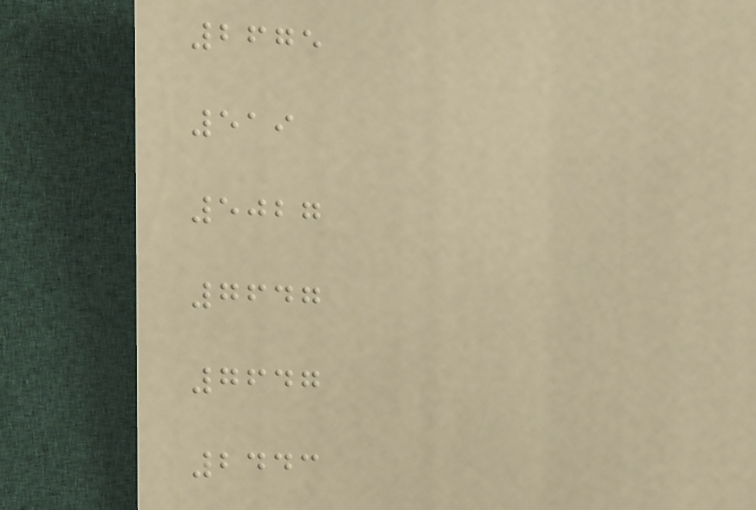2675
519
5027
7647
7647
2443
